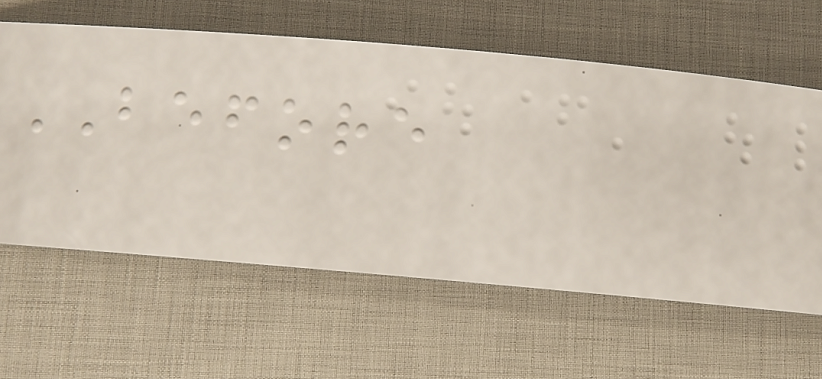BEFORE
